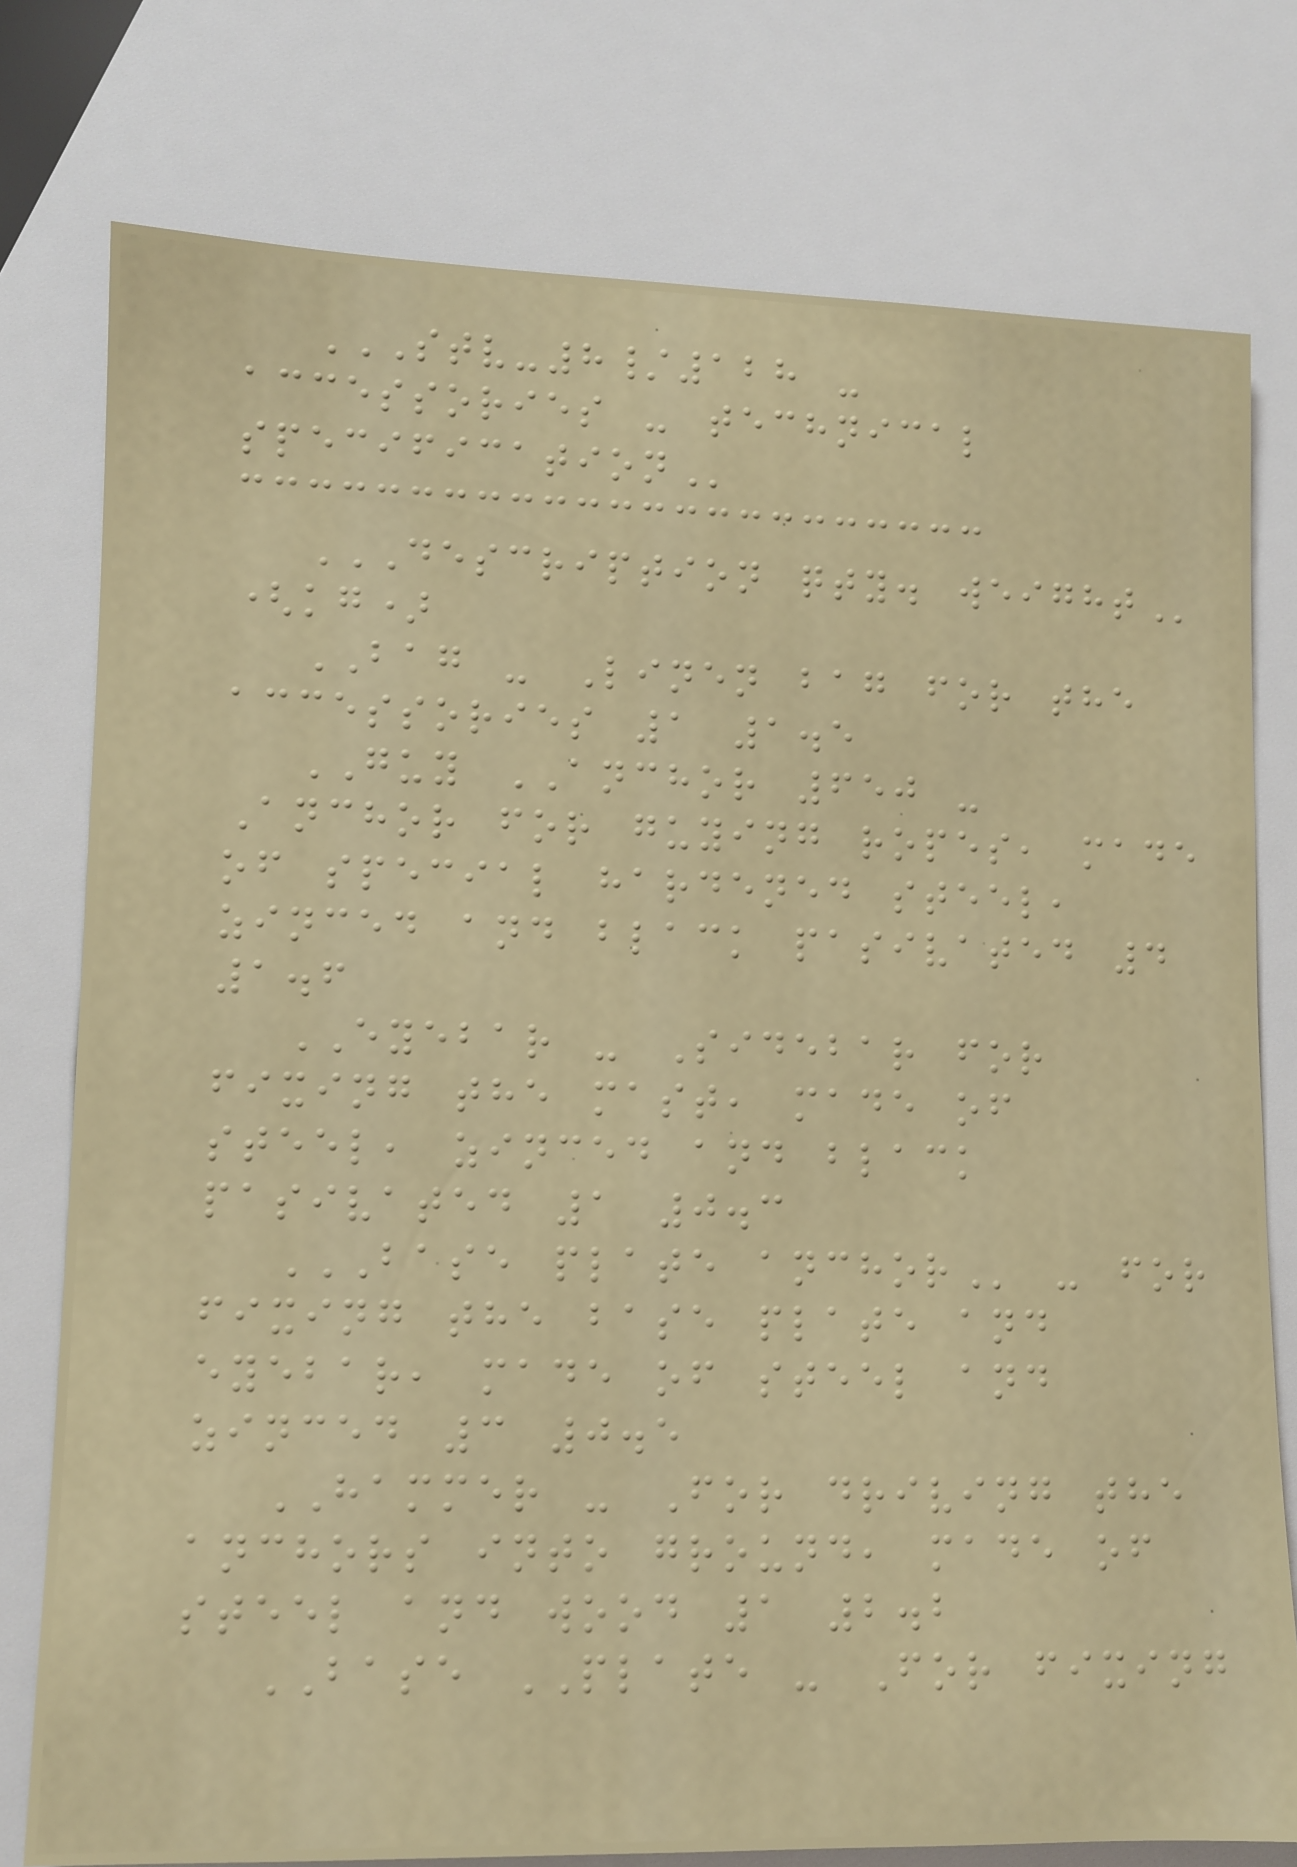STV-8/128 -
ACCESSORIES - TECHNICAL
SPECIFICATION
DESCRIPTION QTY. WEIGHT
(kg)
BAG - Linen bag for the
accessories 1 1.5
GUY ANCHOR 650 -
Anchor for guying ropes, made
of special hardened steel,
zinced and black pasivated 4
1.6
EYEBAR - Sidebar for
fixing the mast, made of
steel, zinced and black
pasivated 1 0.3
BASE PLATE ANCHOR - for
fixing the base plate and
eyebar, made of steel and
zinced 3 0.5
HAMMER - For driving the
anchors into ground, made of
steel and wood 1 2.2
BASE PLATE - For fixing
